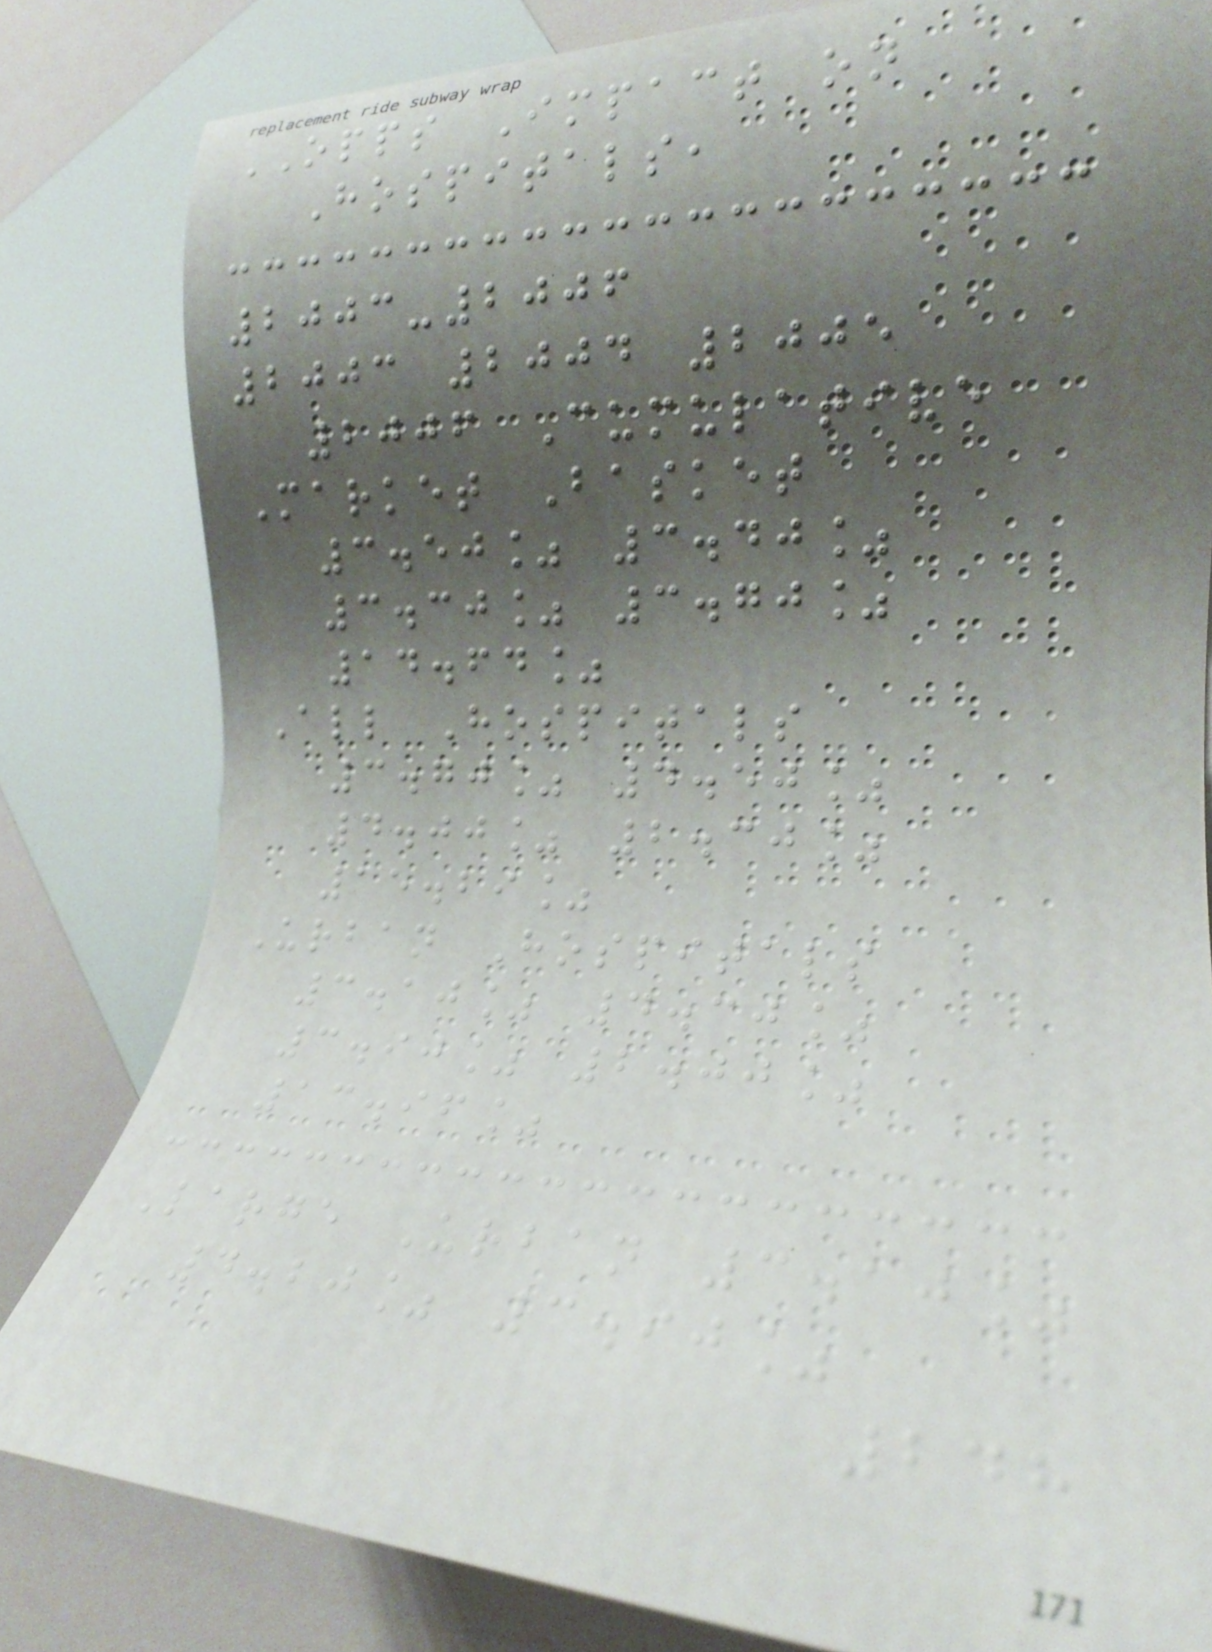OPPS Impact on
Hospitals,
2003-2006
2003 2004 2005
2006 Cumulative
Market Basket
3.50% 3.40%
3.30% 3.70%
14.64%
All Hospitals
3.70% 4.50%
4.00% 2.30%
15.29%
Urban Hospitals
3.10% 4.30%
3.90% 2.00%
13.96%
Large Urban 3.10%
4.20% 3.90%
248
